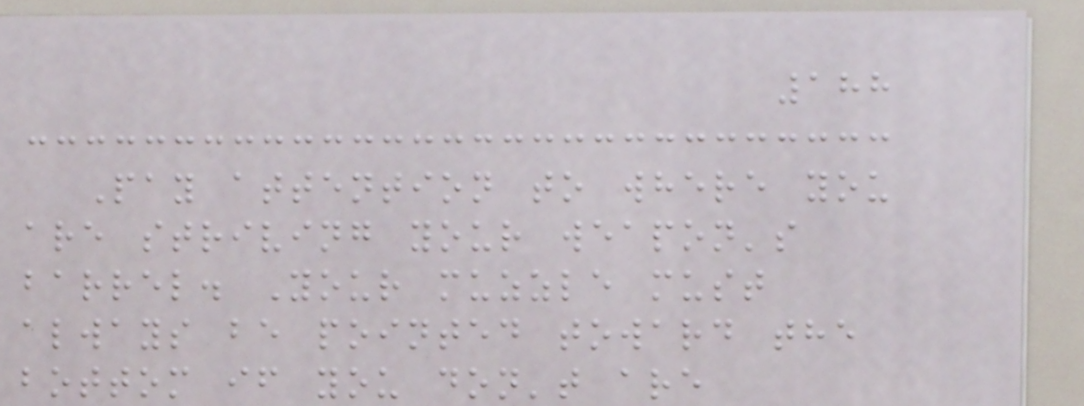188
Pay attention to where you
are striving your weapon's
barrel. Your muzzle must
always be pointed toward the
bottom if you don't are
